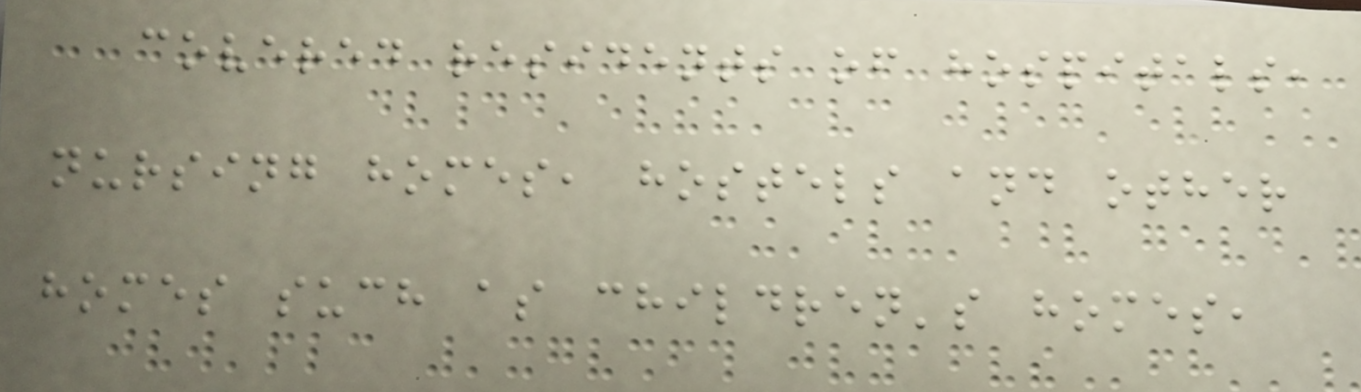covered residents of hospitals,
nursing homes, hostels and other
homes such as children's homes,
